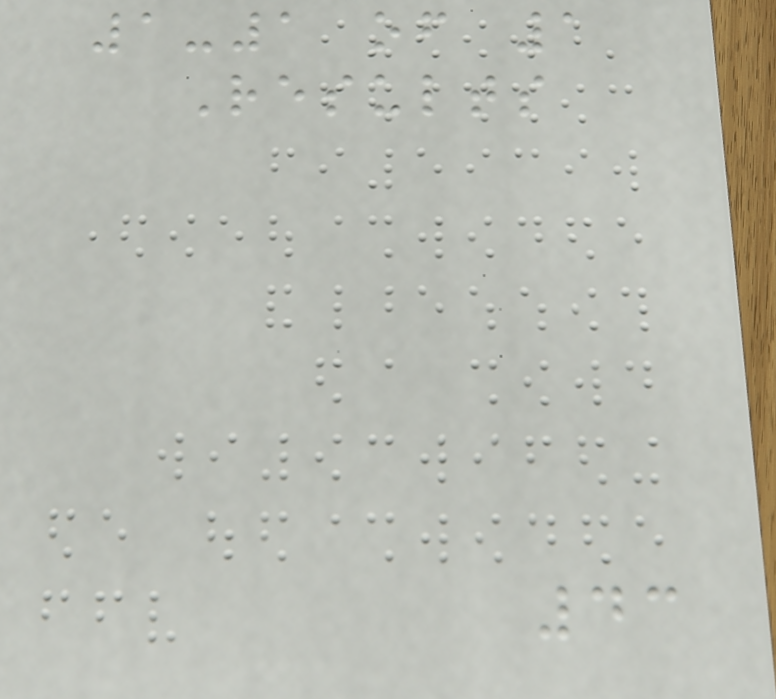1-1 of 1
Results
43
